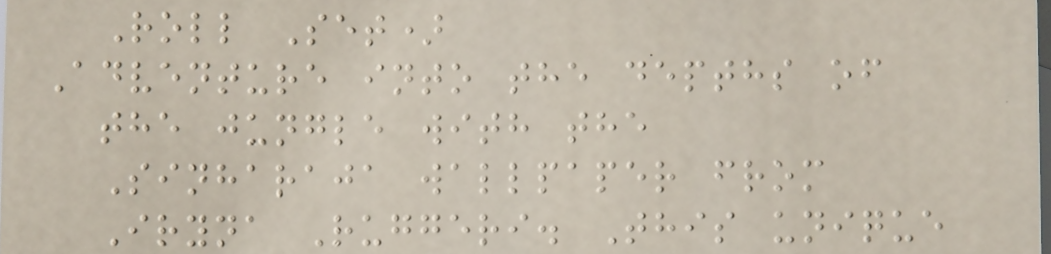Roll Set)
Adventure into the depths of
the jungle with the
Sinharaja wallpaper from
Iryna Ruggeri. This unique
